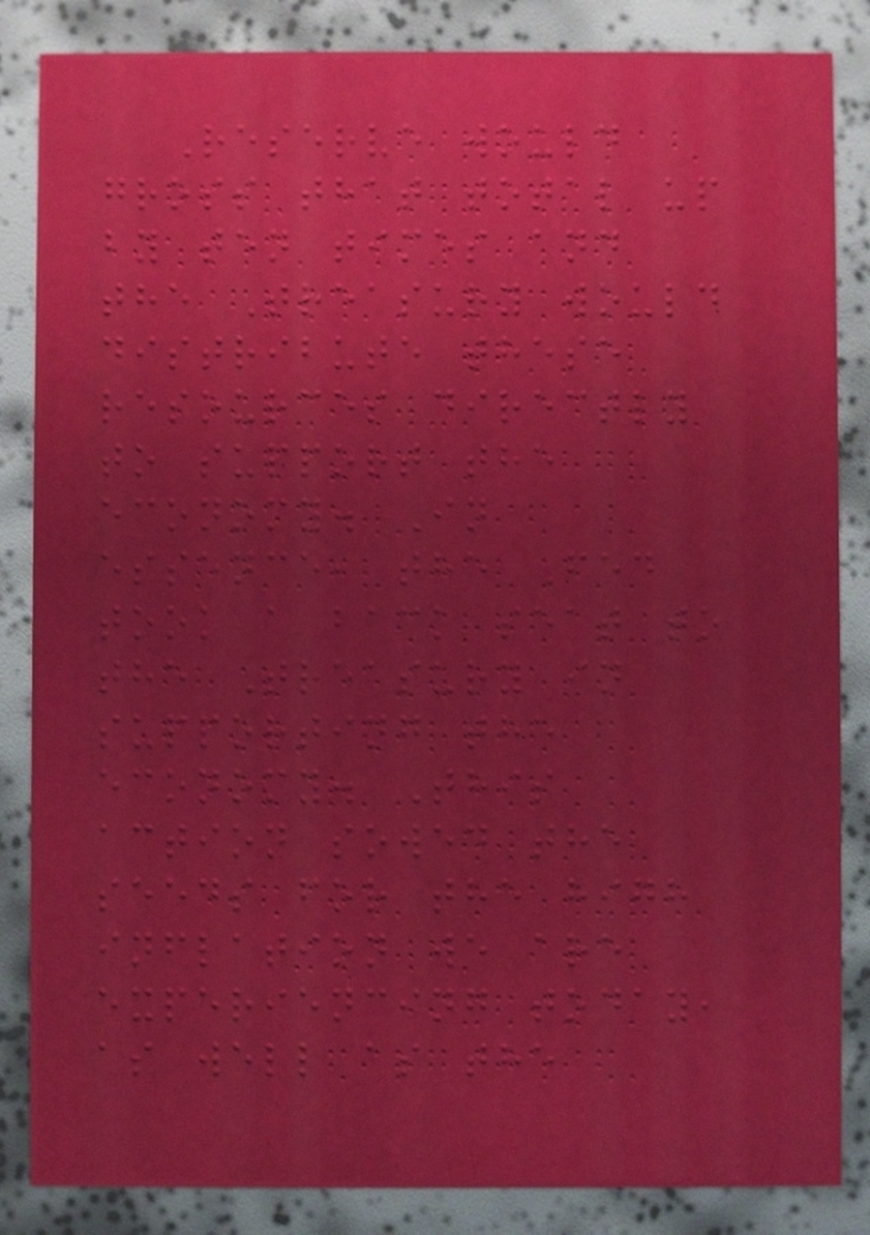Reserve would
gross that total up
by ten times and
the Treasury would
distribute these
resources directly
to support the
economy. In
essence, the Fed
took a back seat to
the Treasury in
supporting the
economy. This
action sowed the
seeds for the high
inflation we are
experiencing today,
as well as the
